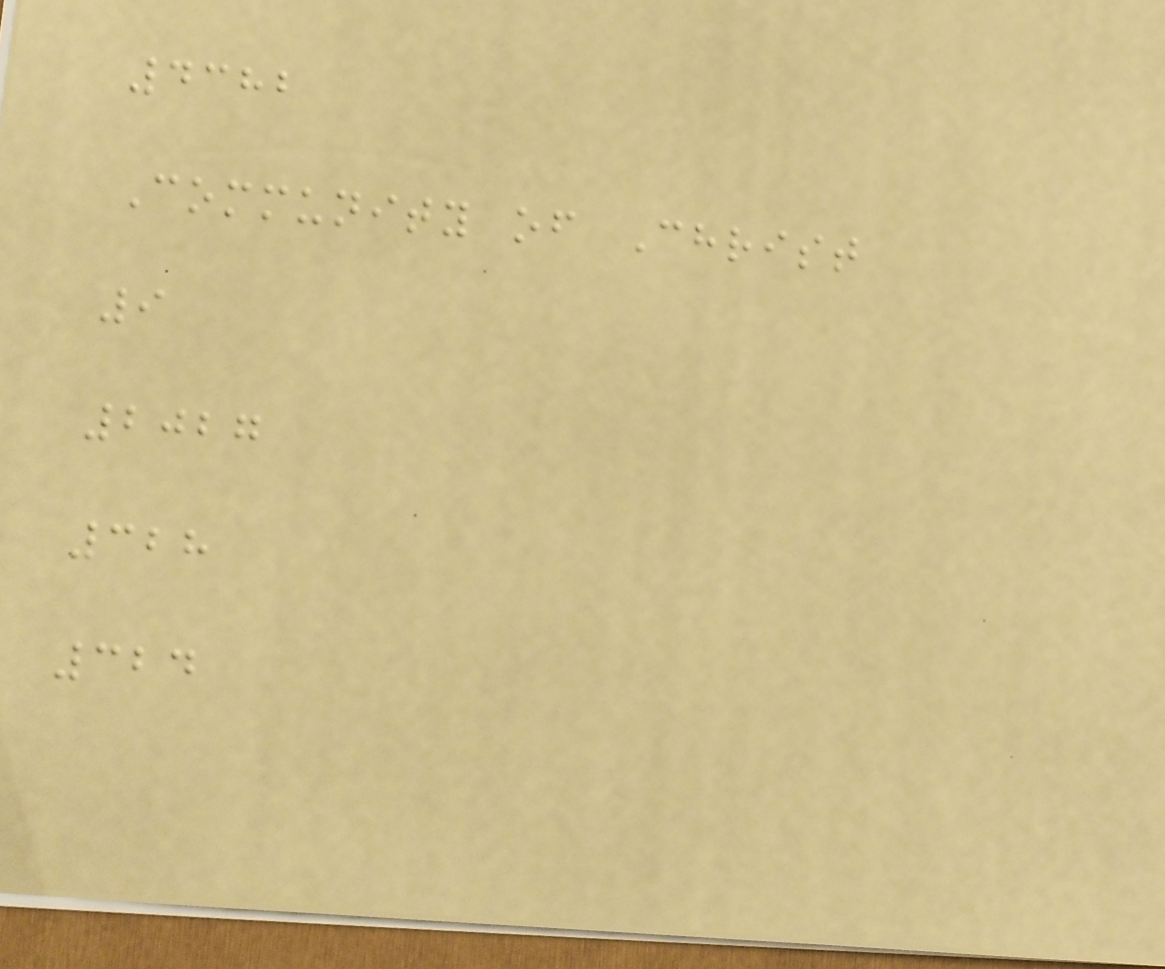4382
Community of Christ
9
2027
328
324
